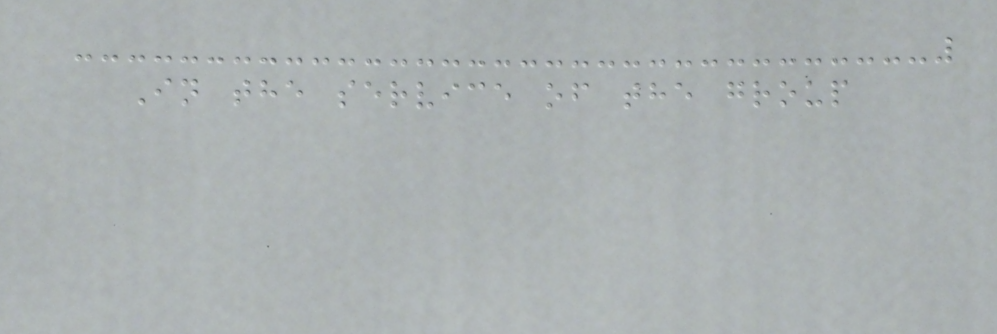In the service of the group
